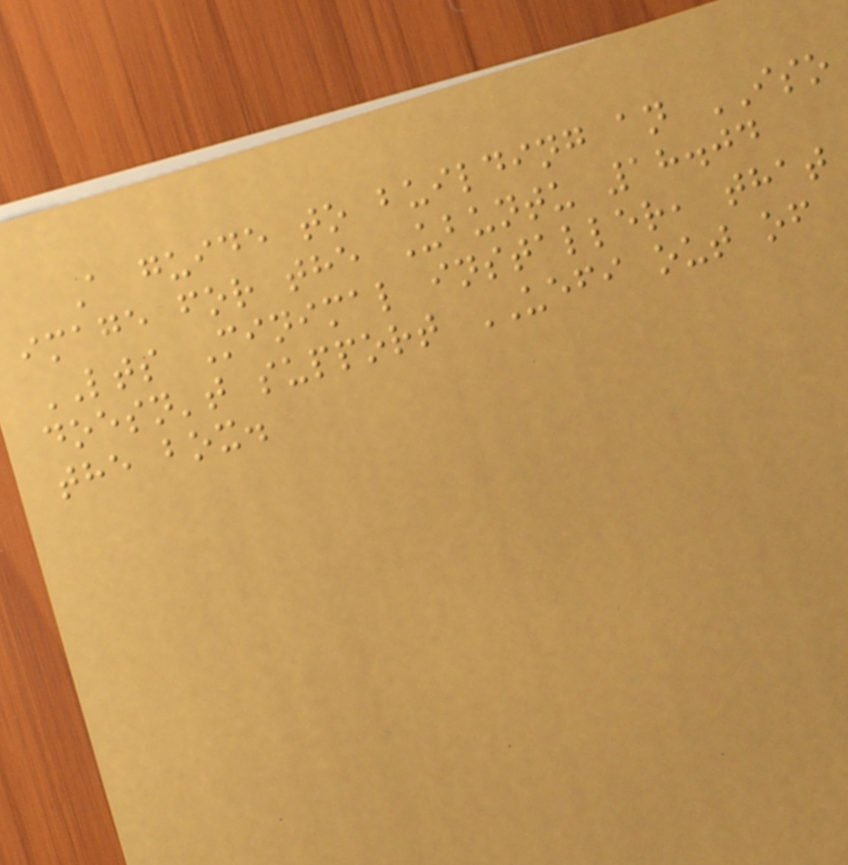A guide to building an ISO
image for the Ubuntu 18.04
LTS Minimal installer, that
doesn't support UEFI out of
the box.
